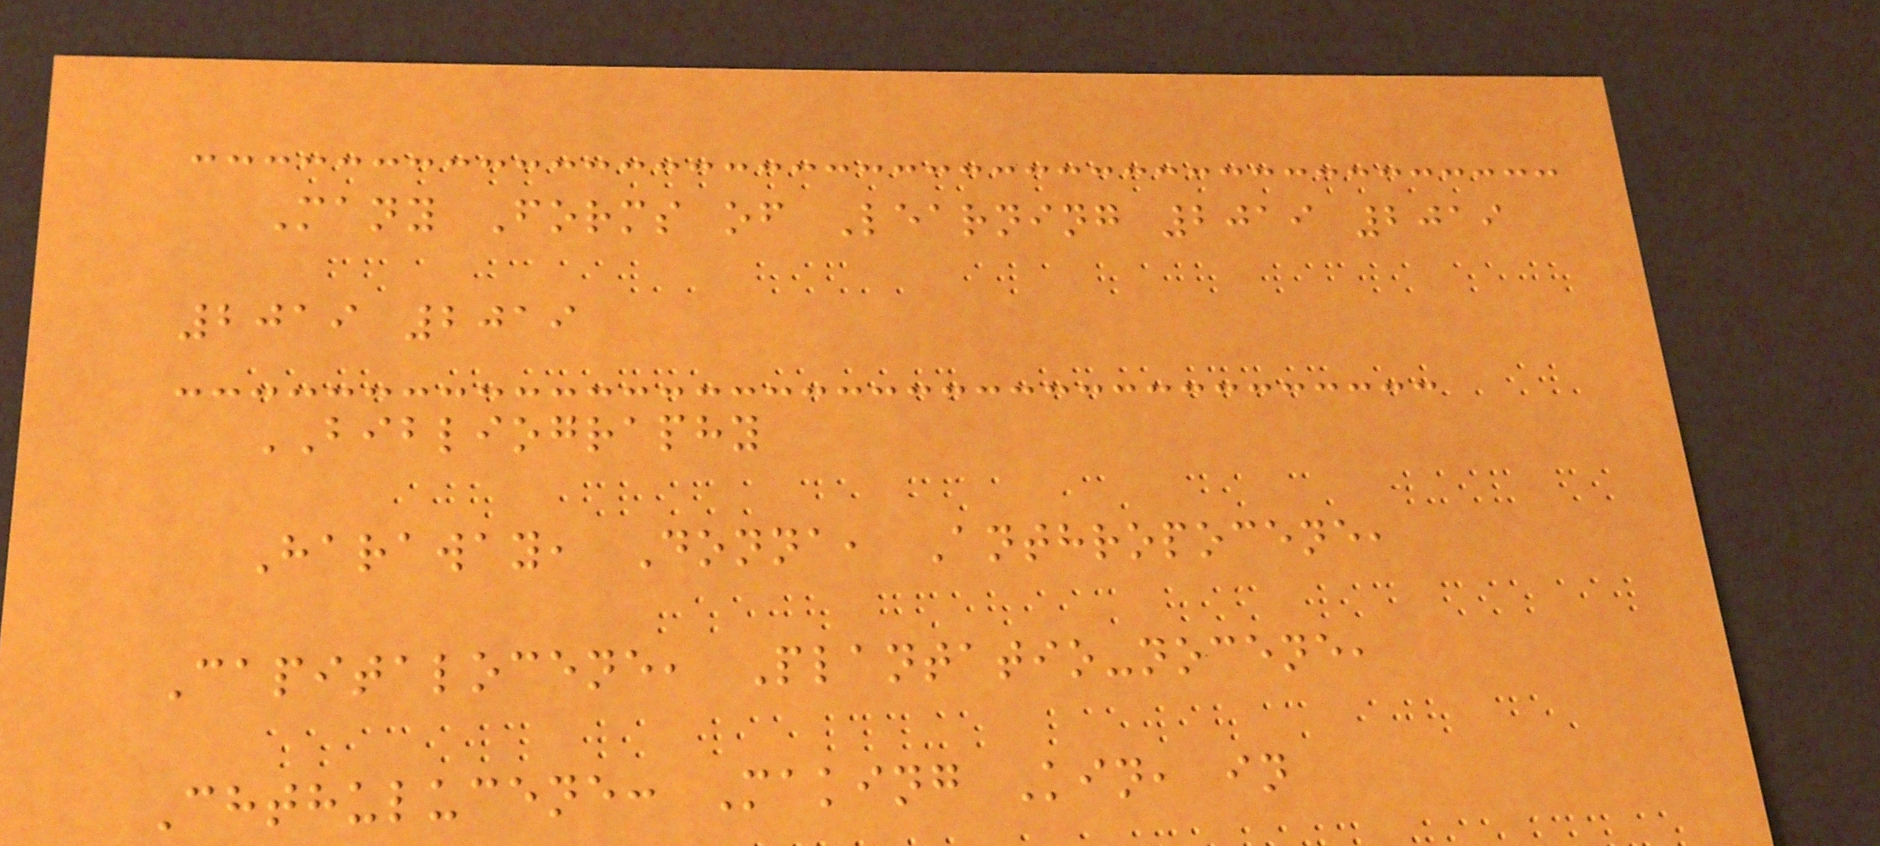Many Forms of Learning 2019 2019
2019 2019
BIBLIOGRAPHY
Haraway, Donna, Anthropocene,
Capitalocene, Plantatio-nocene,
Chthulucene: Making Kin, in
